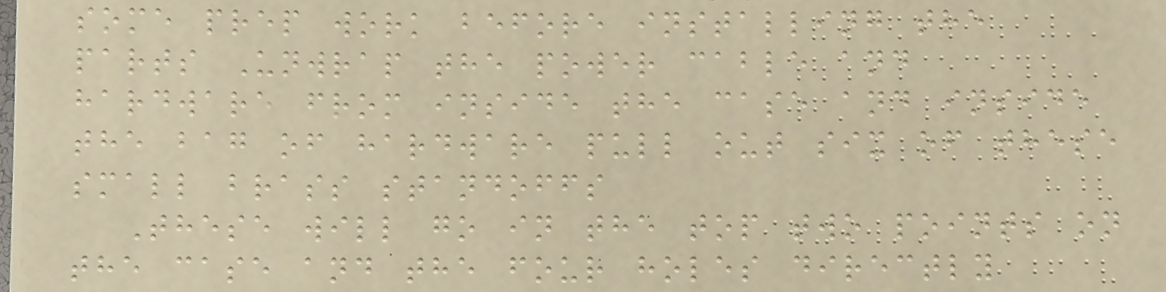some prep work before installing the
parts Unwrap the power cable and
hardware from inside the case and inside
the bag of hardware pull out six of these
small brass standoffs
These will go in the top two points on
the case and the four holes directly
